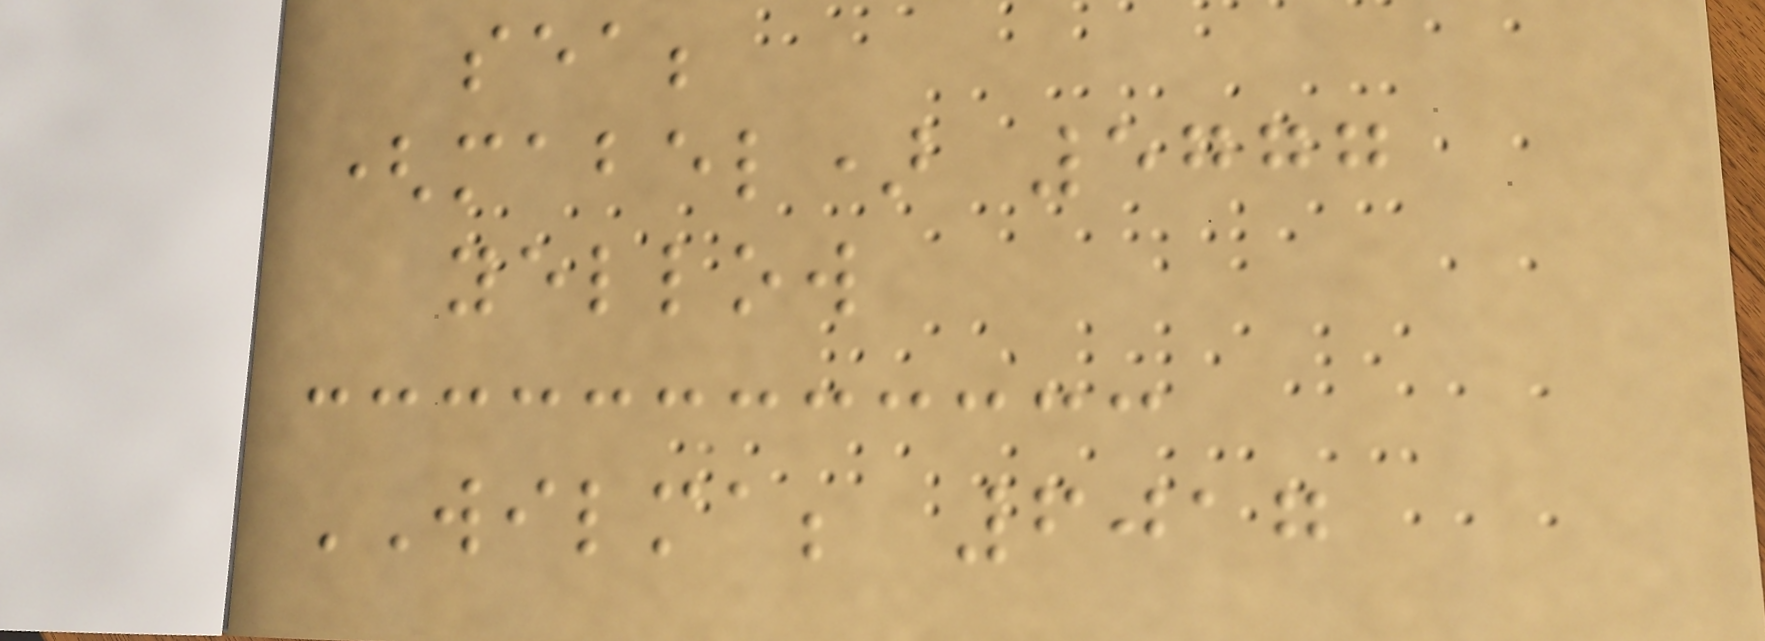sea;
(mabel) 5777
yellow
WILMA; 6017
